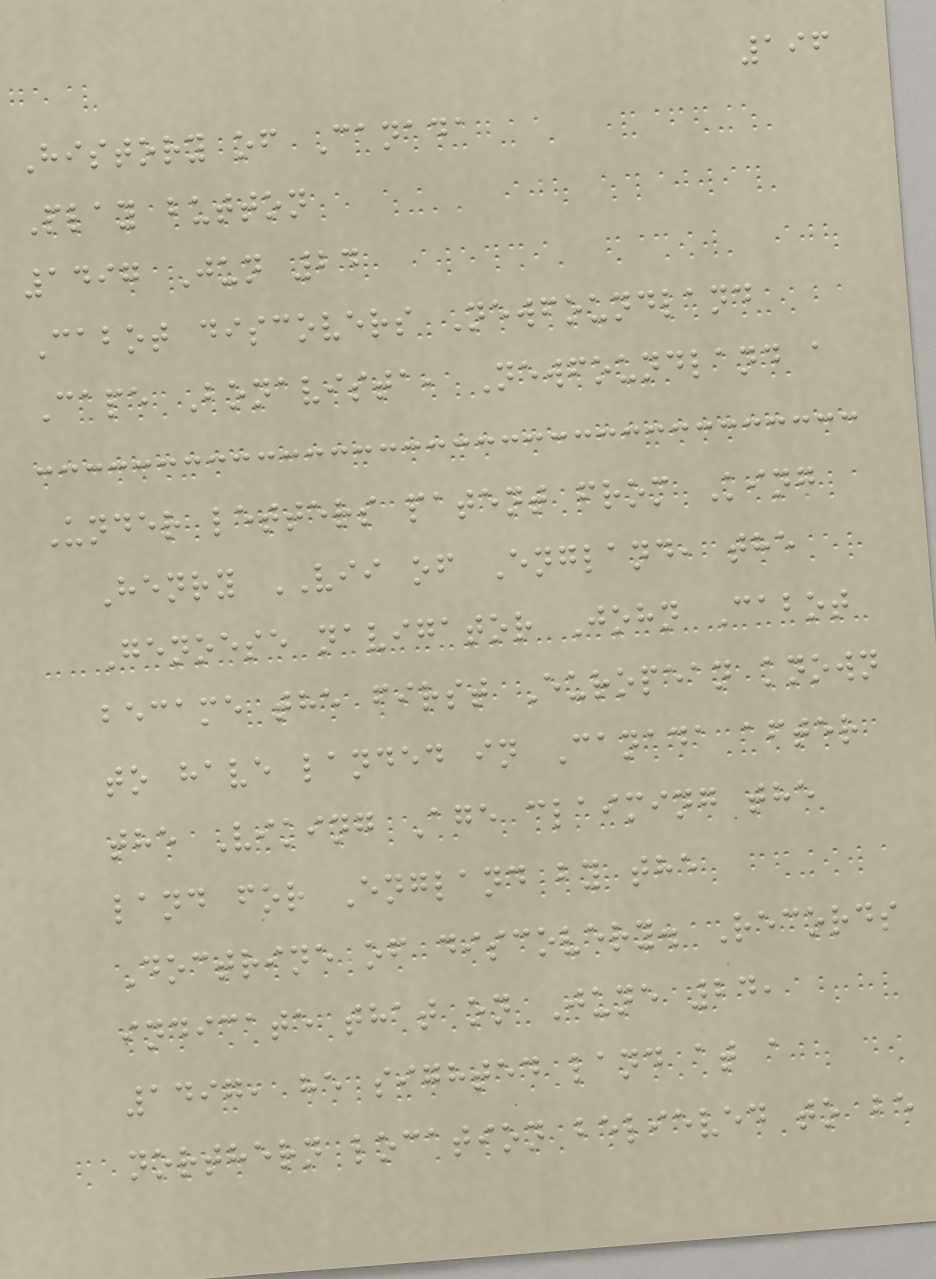196
History of Canada
Play button
1497 Jun 24
Cabot discovers Newfoundland
Cape Bonavista, Newfoundland a
Under letters patent from King
Henry VII of England, the
Genoese navigator John Cabot
became the first European known
to have landed in Canada after
the Viking Age claiming the
land for England by the
Doctrine of discovery. Records
indicate that on June 24,
1497, he sighted land at a
northern location believed to be
